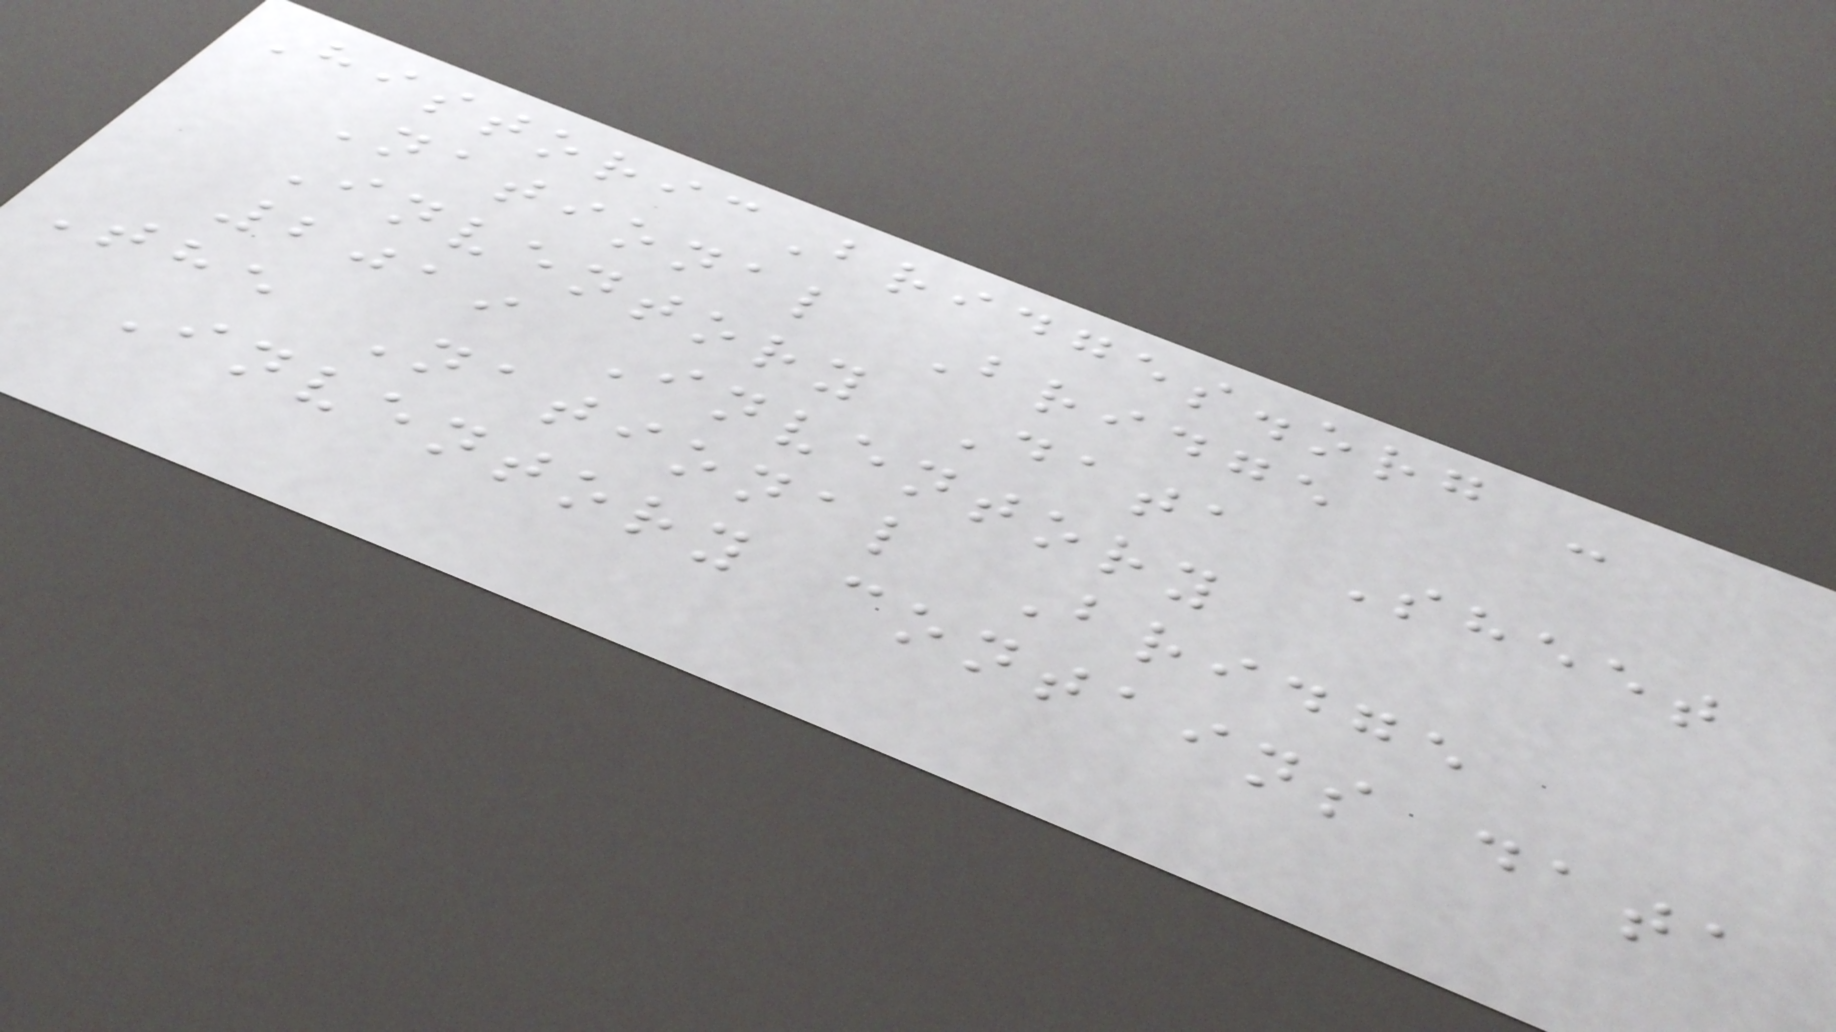HistoricBridges.org -
National Bridge
Inventory Data Sheet
2019 Inventory
The National Bridge
Inventory contains data
